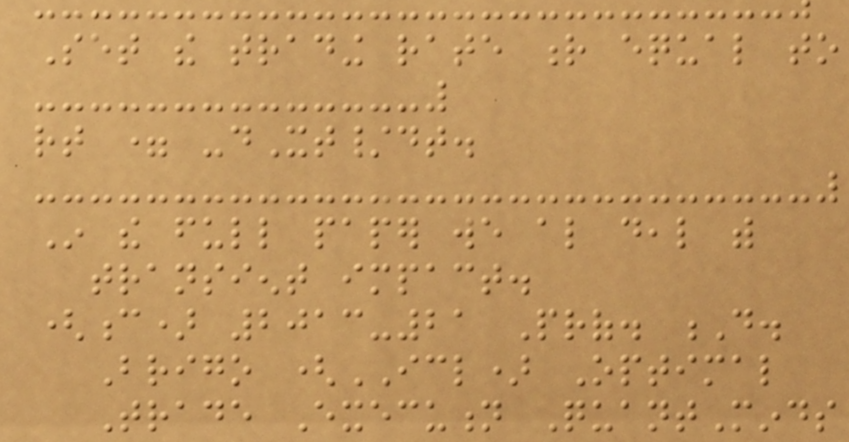Set the trading rate r equal to
rt = -dXt/dt.
In the full paper we also deal with
transient impact.
(c) 2013-21 Prof. D.
Brigo (ICL) Optimal
Trade Execution QuantMinds
